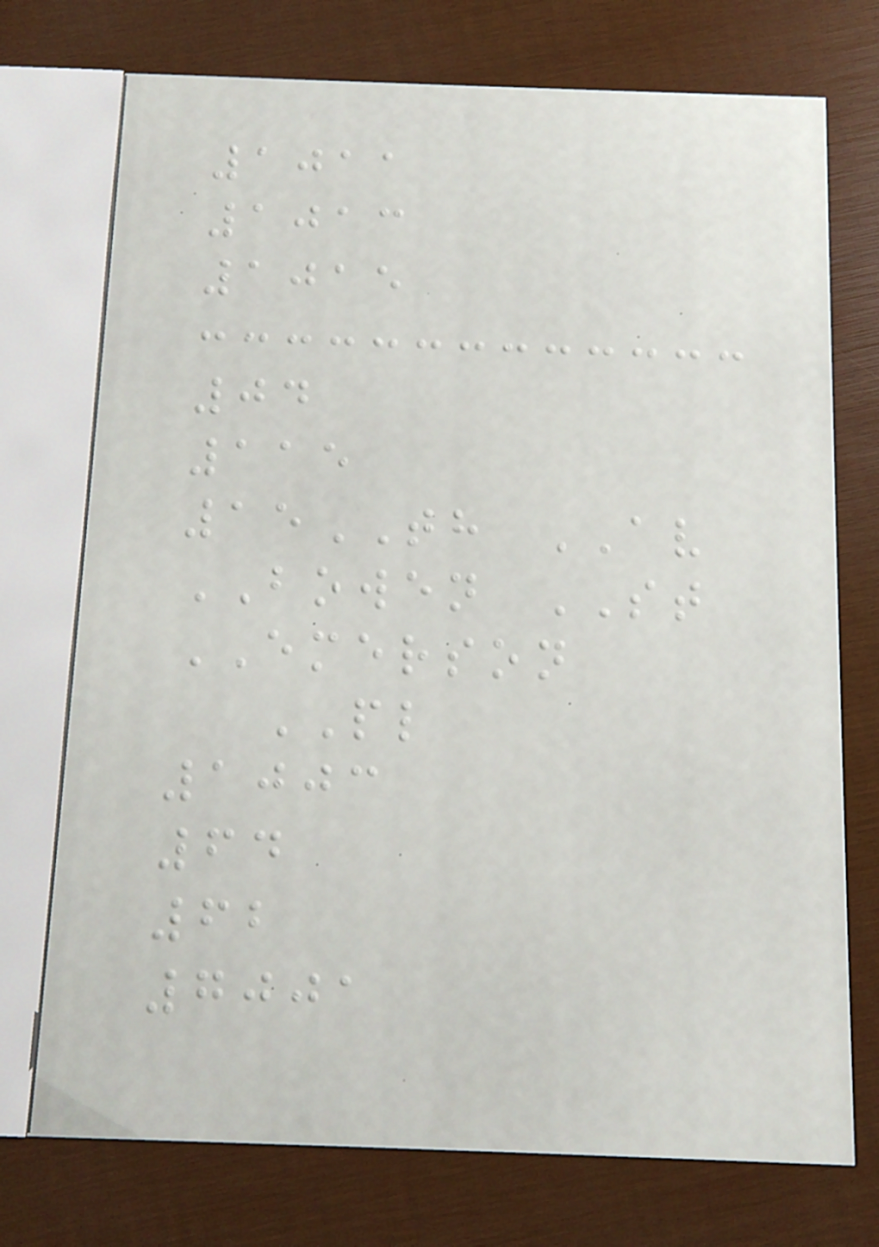1011
1013
1015
04
115
15TH AV
BOWEN ST
EMERSON
PL
1003
64
62
7001
